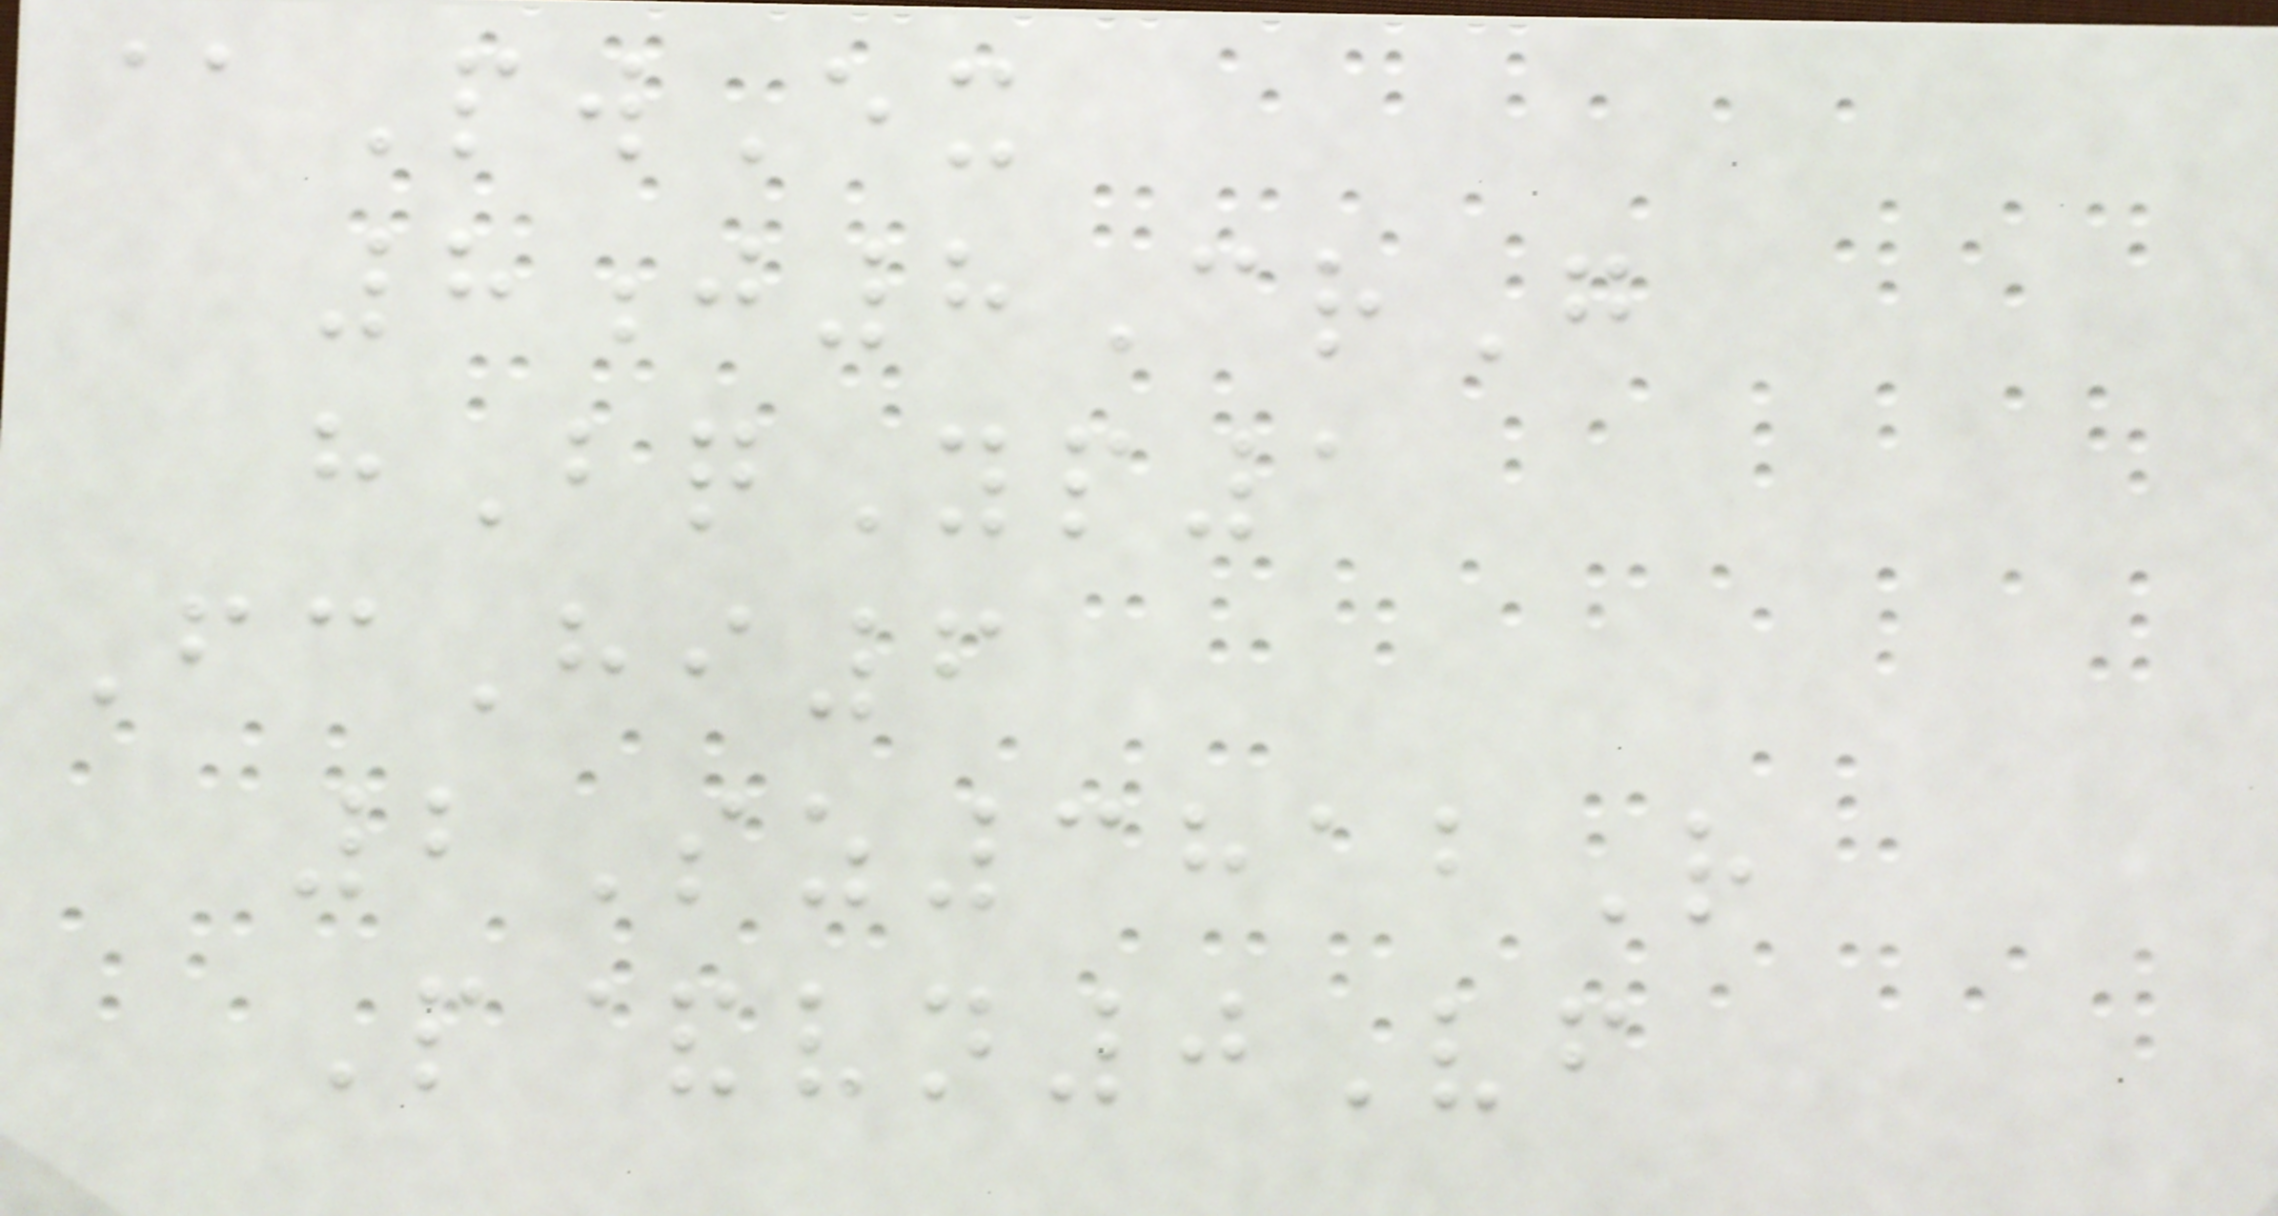@PwEx
8j8CrG
hBqYp1
FcHi6
2Sz3812R
P&vn0Vf
